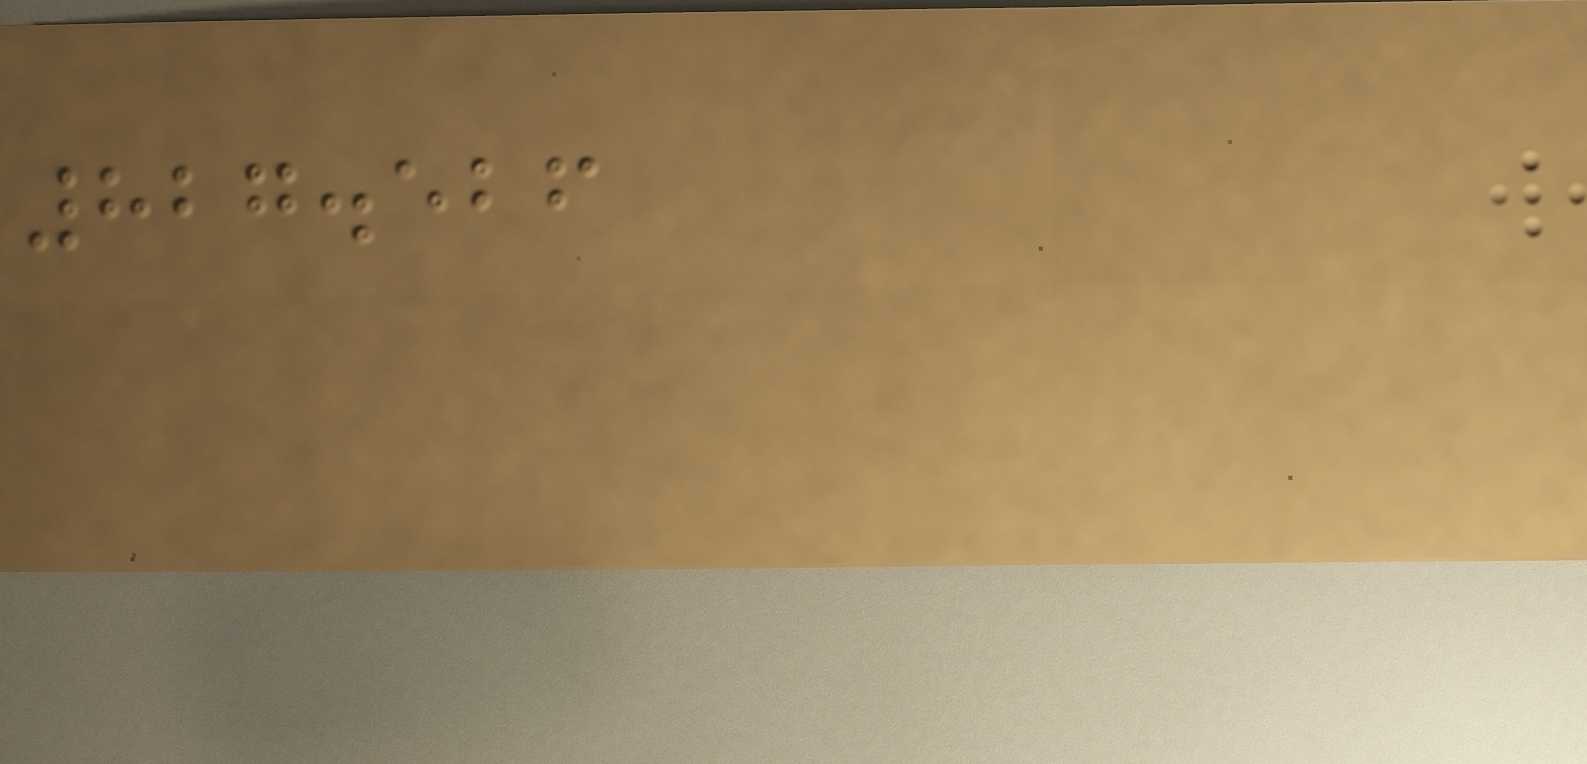827.526
